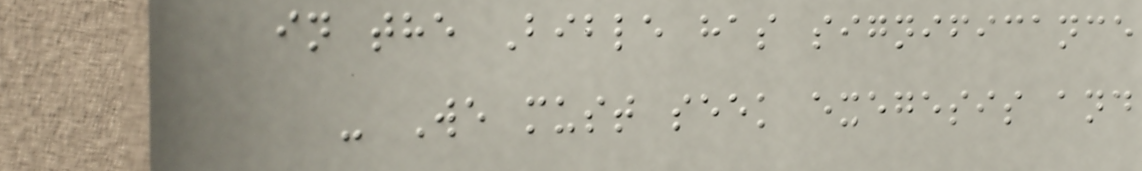in the Bible has significance
- We must seek exegesis and
